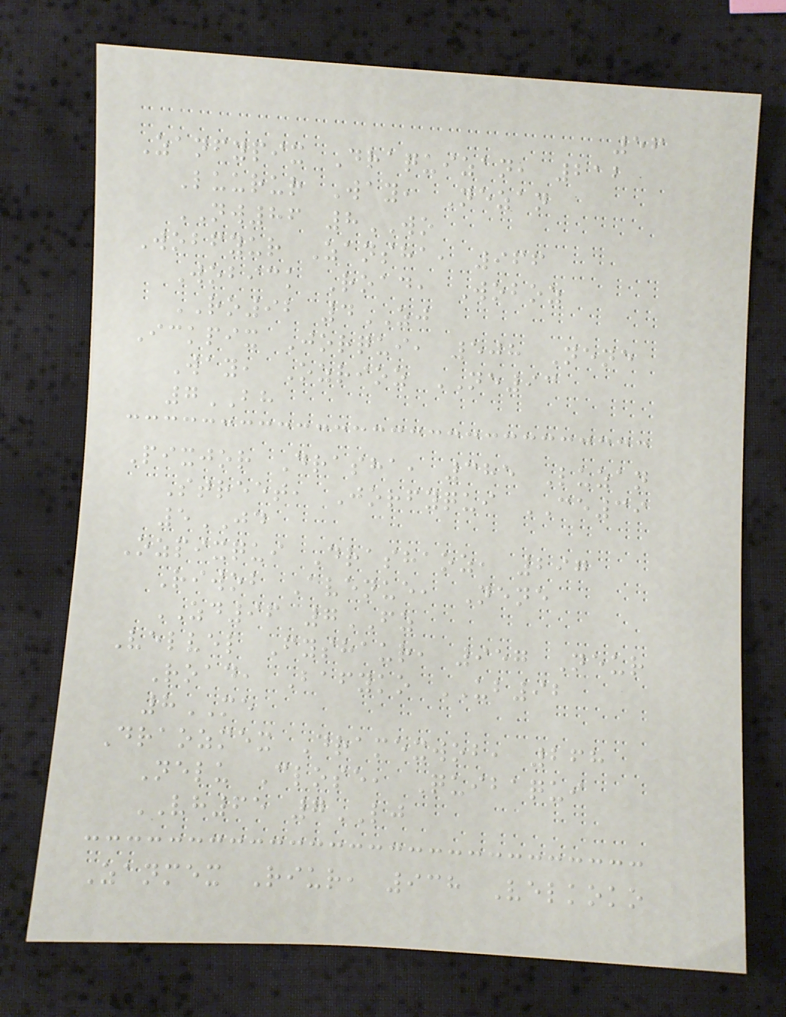56
Zanfypix Draquizan, 212
Luurur Way, Nezan
NW86 8WO
Wobfyur Zansha, 966
Wobick Road, Woboz
RO92 4ZJ
Ickpix Jorqui, 508 Nene
Way, Ozrioz NE93
7BH
Pixjor Drasha, 385 Luzan
Street, Jorfyqui CE39
5JD
Ozpixqui Drashaoz, 297
Riwob Avenue, Nene
ZD96 7FZ
Velvel Fyshaur, 957 Neur
Road, Bafyko UB92
8ME
Draozmex Dramexwob, 268
Nelu Close, Quibaqui
VH65 7LJ
Zanmex Riur, 938 Velkoko
